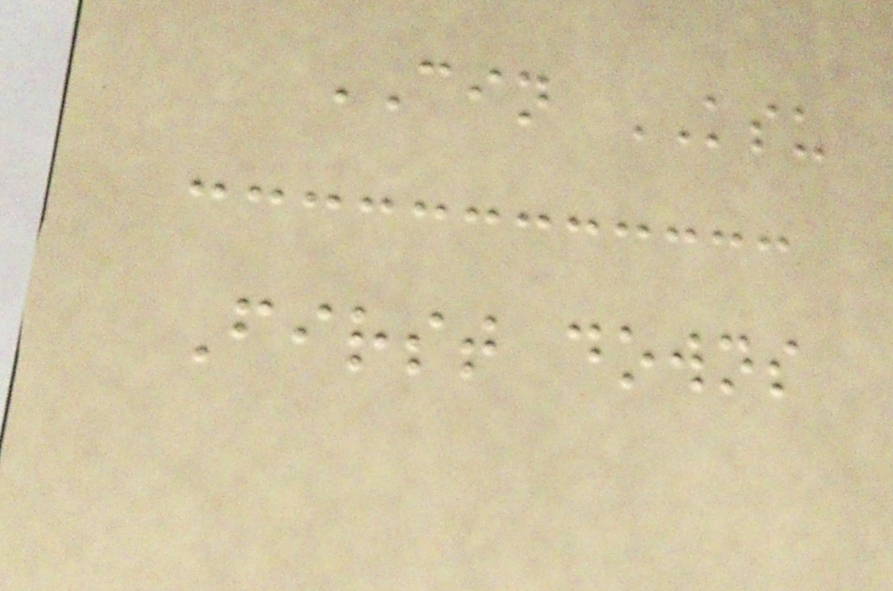CIN KSU
First downs
